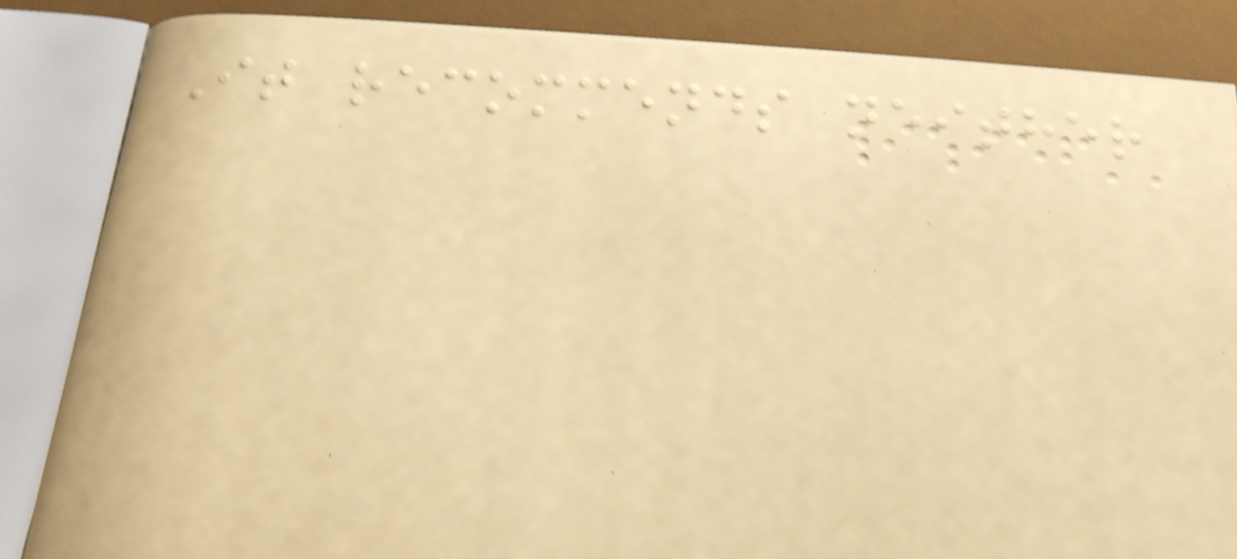It recommends neither
